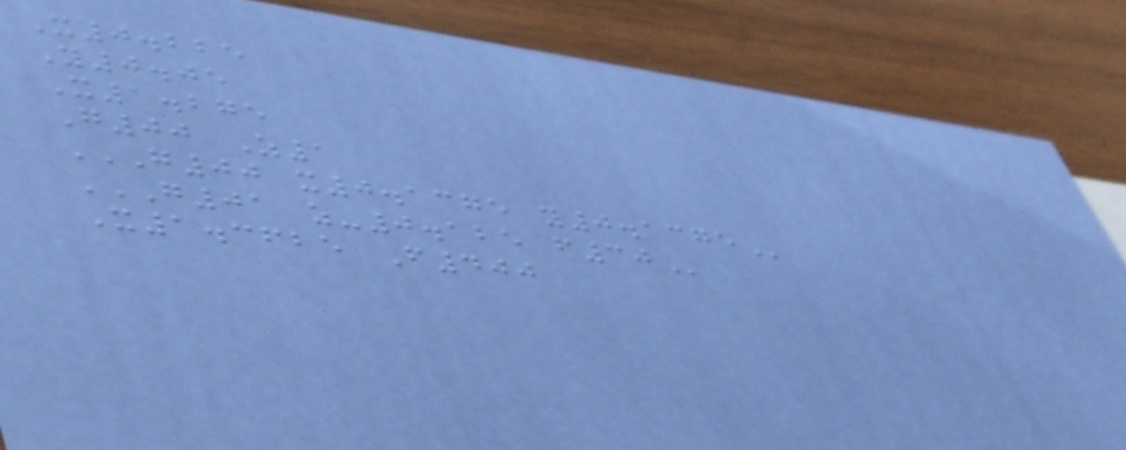X0.225
Y0.05
X1.275
G00 Z1
G00 X0.1375 Y0.1375
G01 Z-0.125 F30
X1.3625 F400
